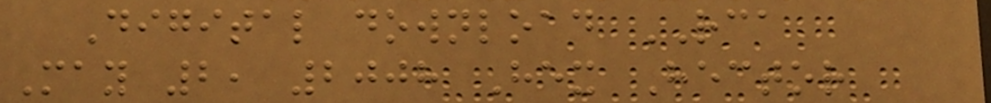Digital download RCA
May 2, 2008 Hex Hector
